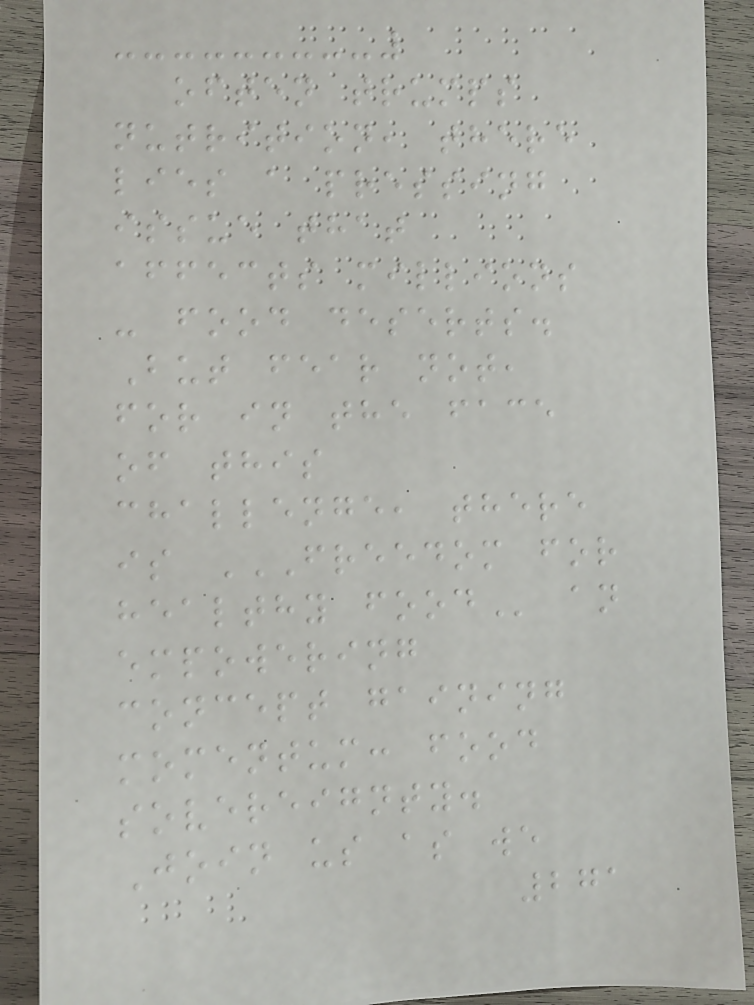often trumps
nutrition, there
lies a pressing
issue that
affects millions
- food deserts.
But fear not,
for in the face
of this
challenge, there
is FREEDOM FOR
HEALTHY FOOD an
empowering
concept gaining
momentum: food
sovereignty.
Join us as we
271
